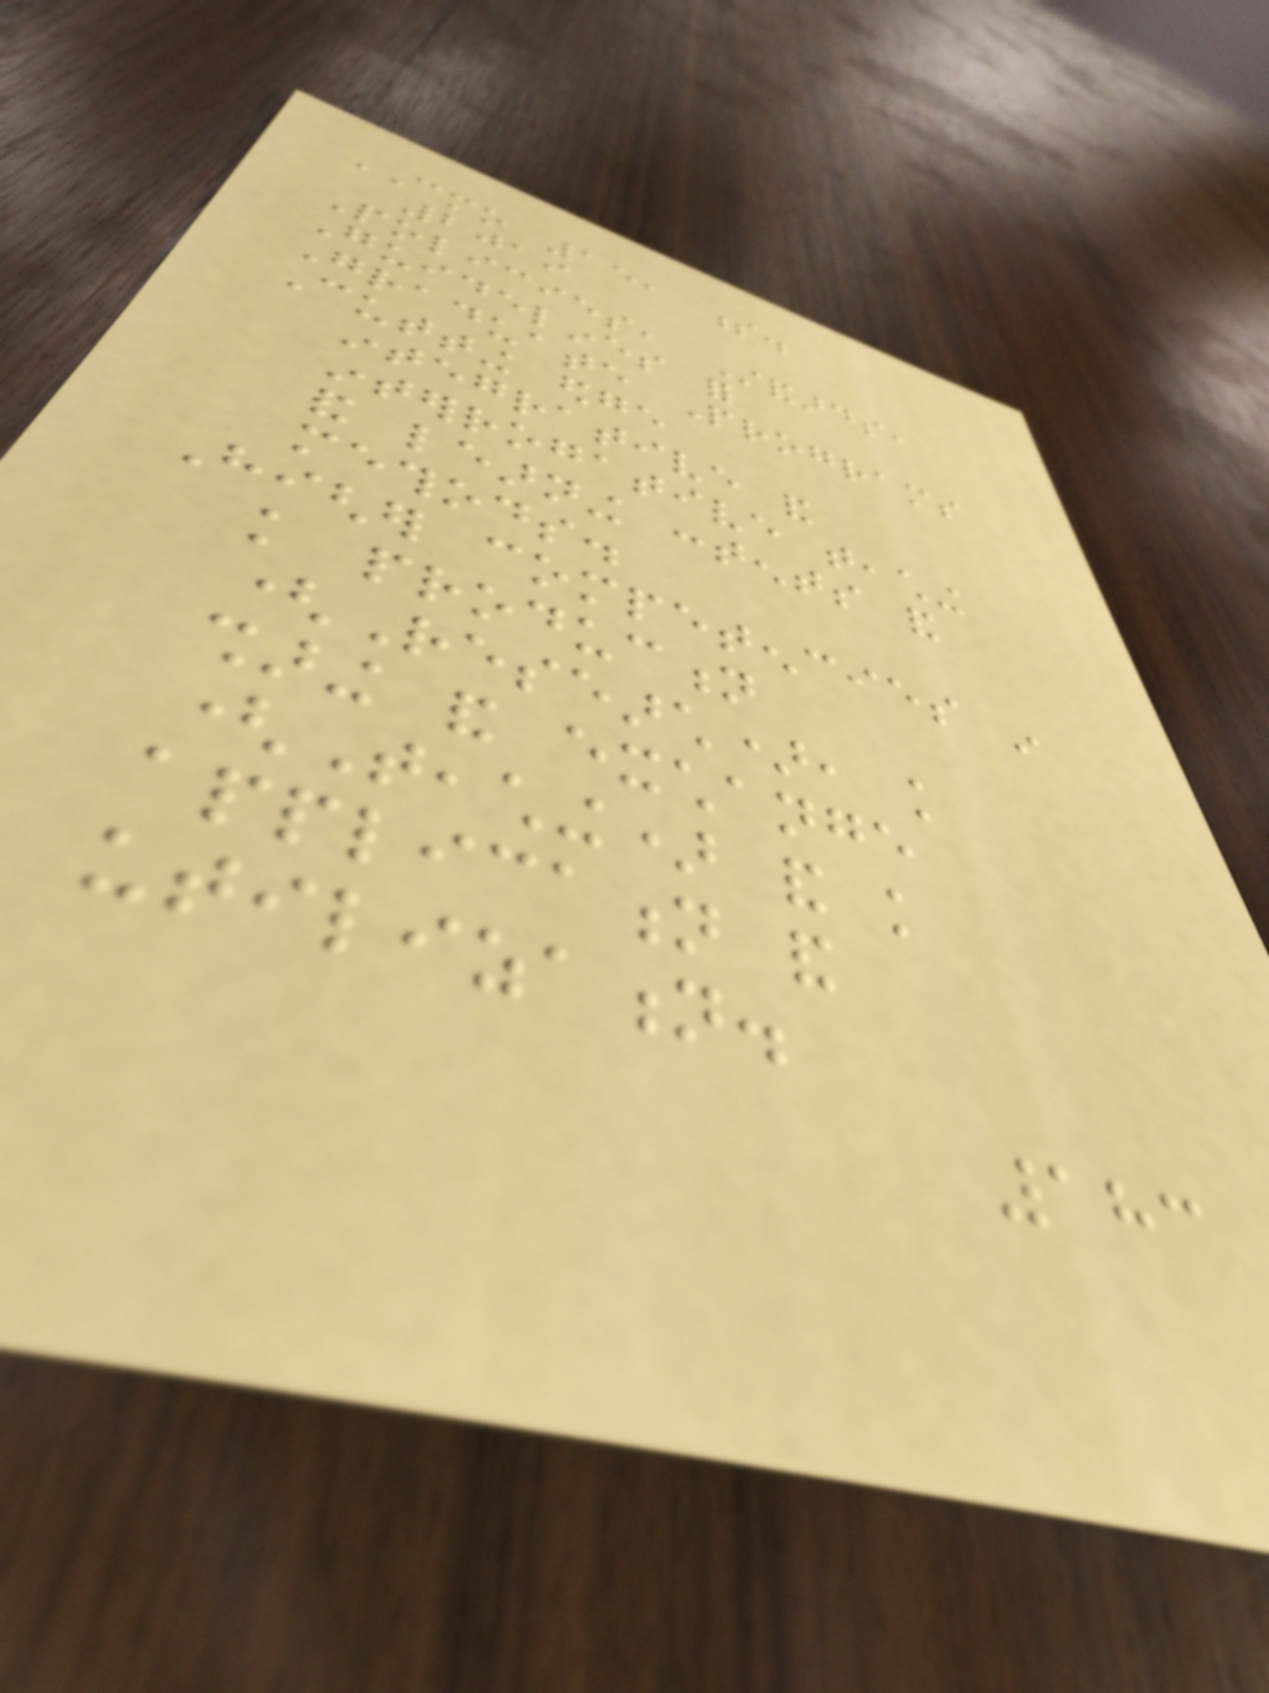CMO 15, s.
2019
Policies, Standards,
Guidelines for
Graduate Programs
Cutting edge
integrative and
interrogative teaching
and learning contents and
methods.
Higher competencies in
knowledge production
(Research), knowledge
sharing and exchange
(Teaching) and knowledge
application and
utilization.
183
